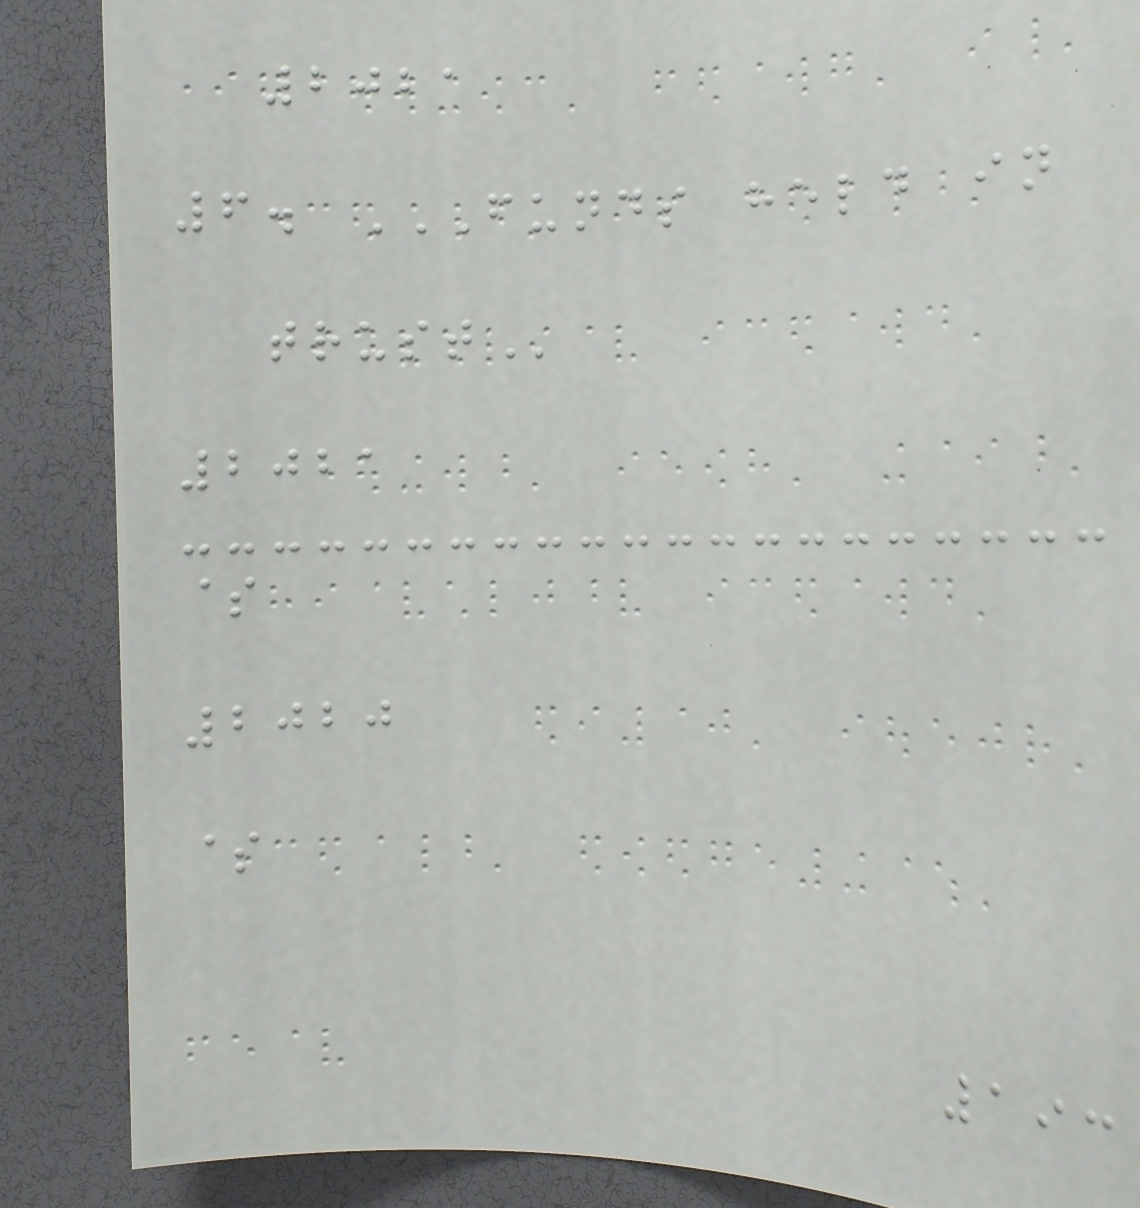2021
6. FUNDS HELD IN
TRUST
2021
$
2020
$
193
